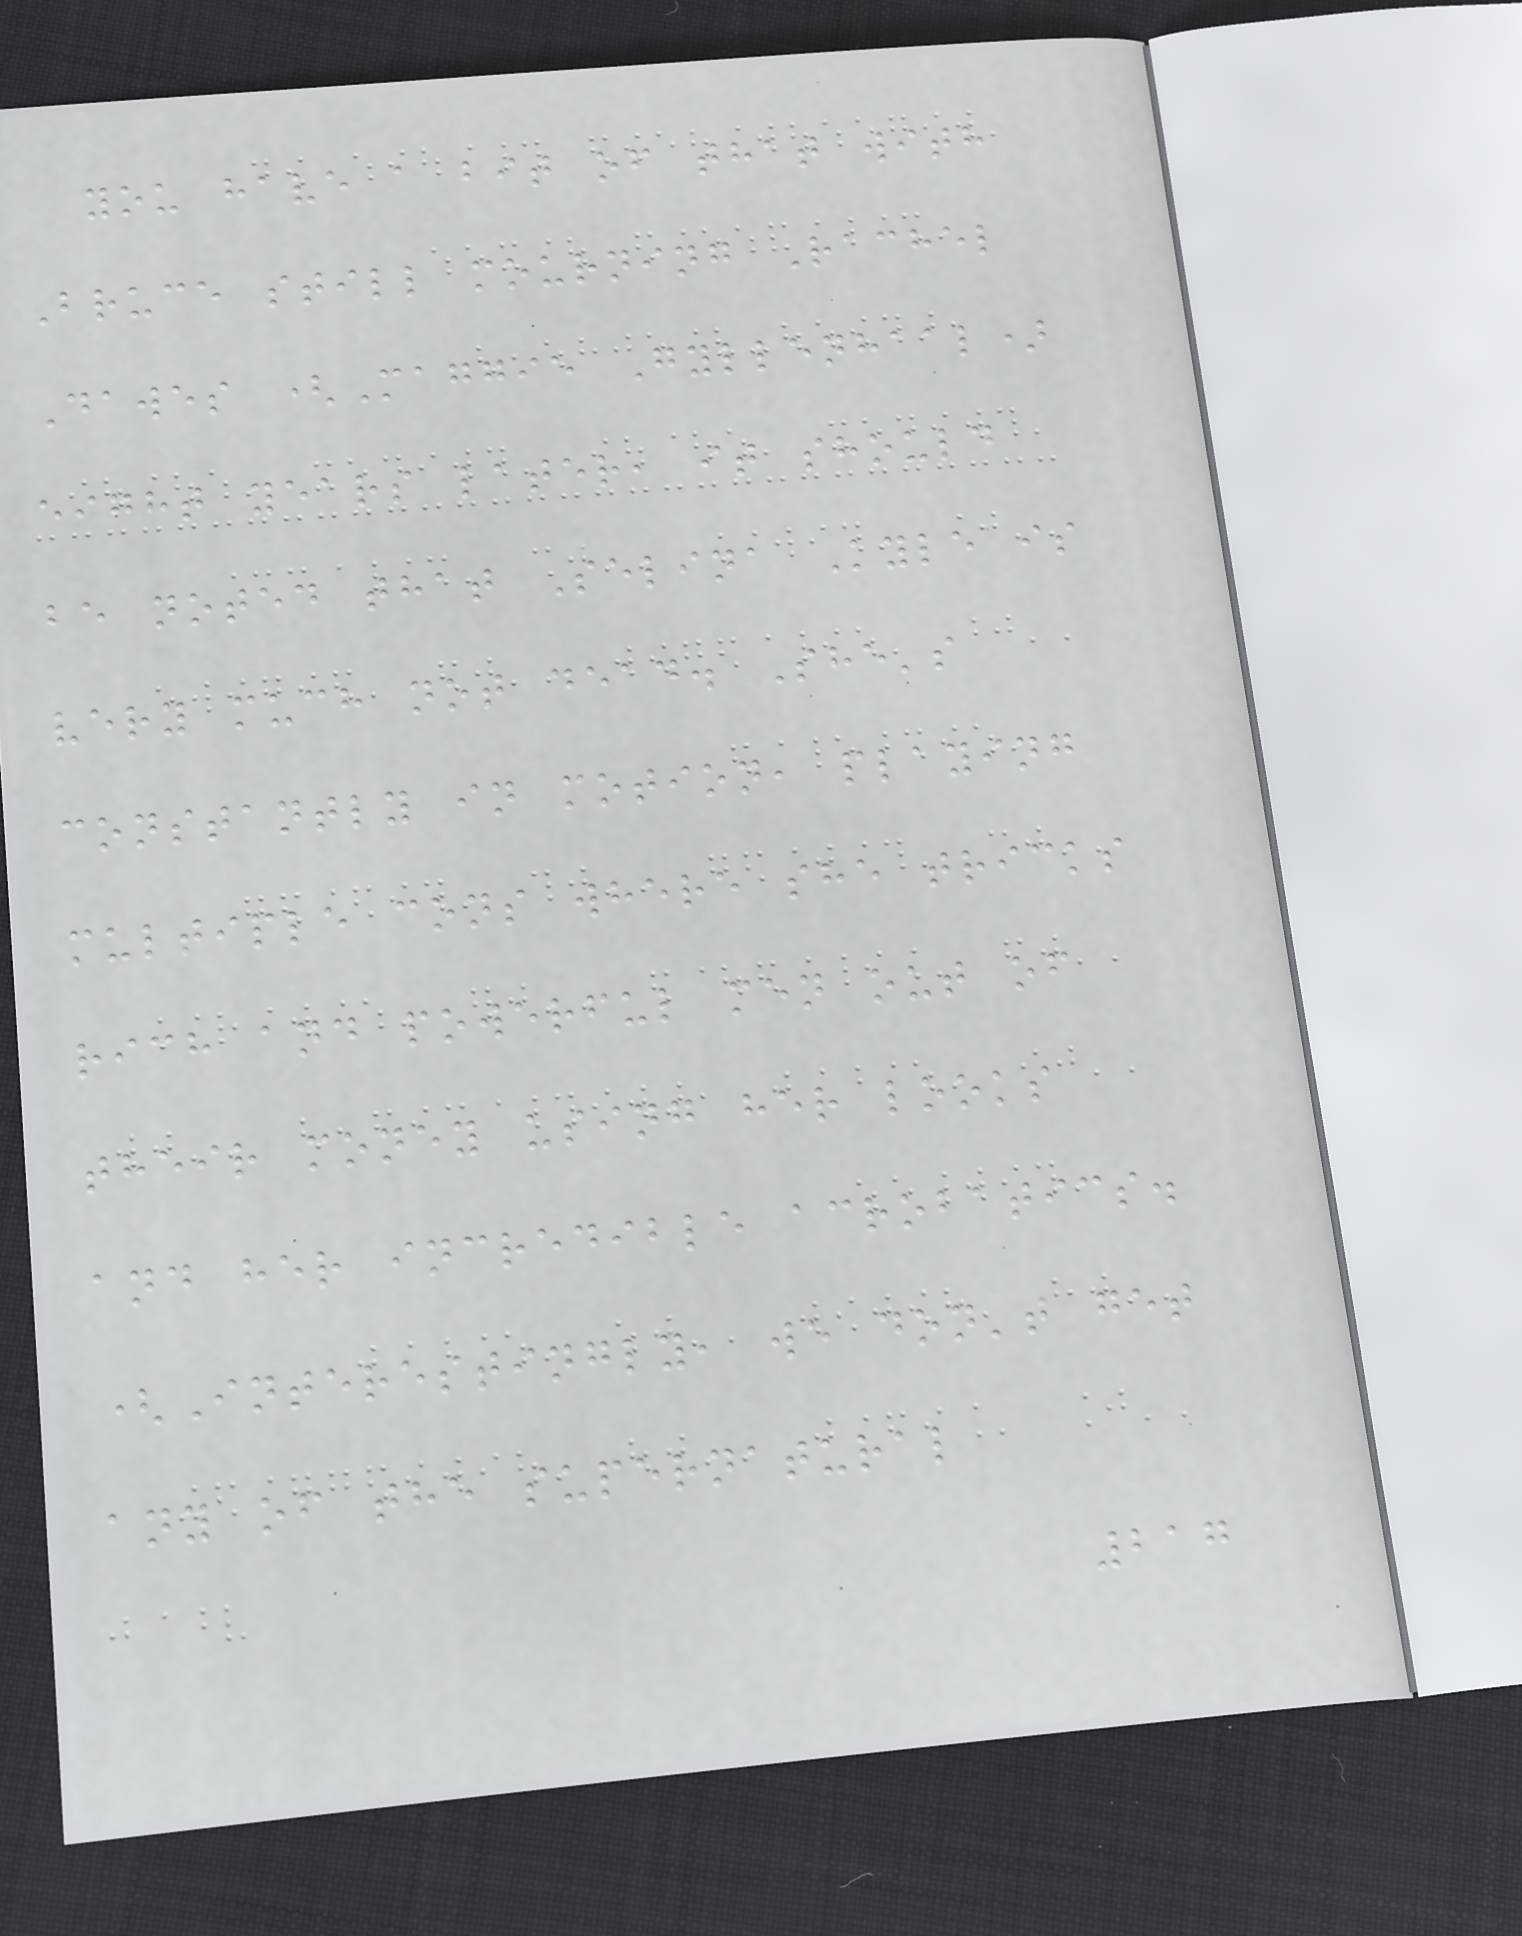you have a bit of that with
Bruce still mourning Rachel
Dawes (Maggie Gyllenhaal)
eight years later, it should
be noted that Selina Kyle is
very much not dead. She's
constantly in motion, playing
multiple cons where she tricks
rich and powerful men out of
their money using her looks
and her incredible acrobatics.
(Interestingly, we don't get
any of the supernatural
217
